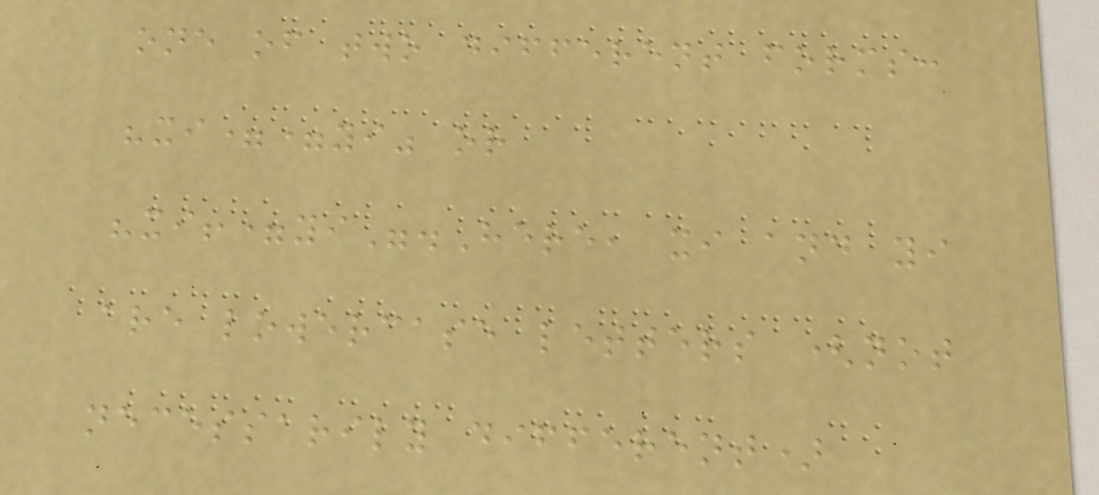one of two different forms:
"xi==yi" or
"xi!=yi".Here, xi and yi
are lowercase letters (not
necessarily different)
